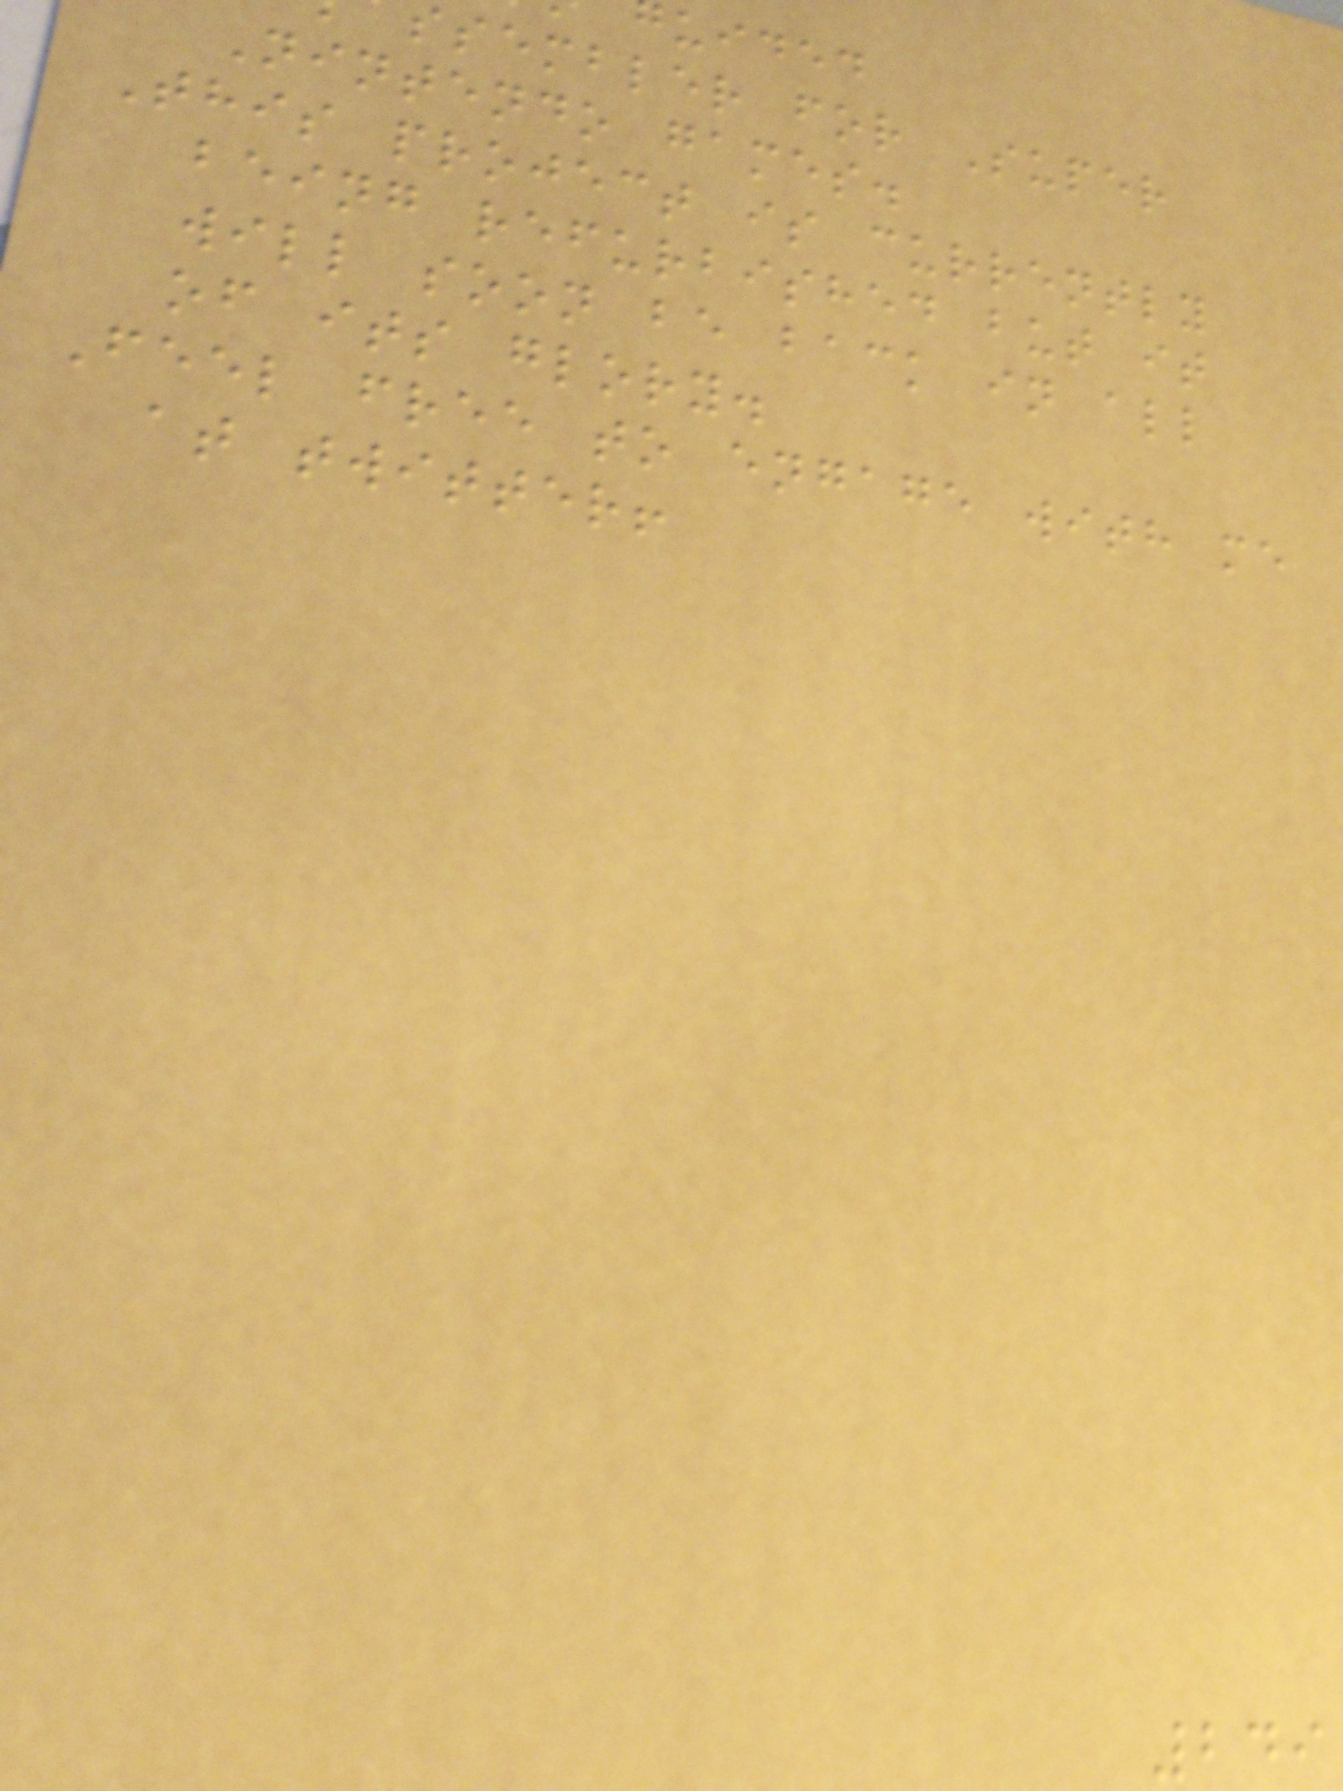uided
ssembler for Super
Nintendo games.
This project is currently
being refurbished but it
will soon be back in all
of its glory.
Feel free to engage with me
at twitter!
249
